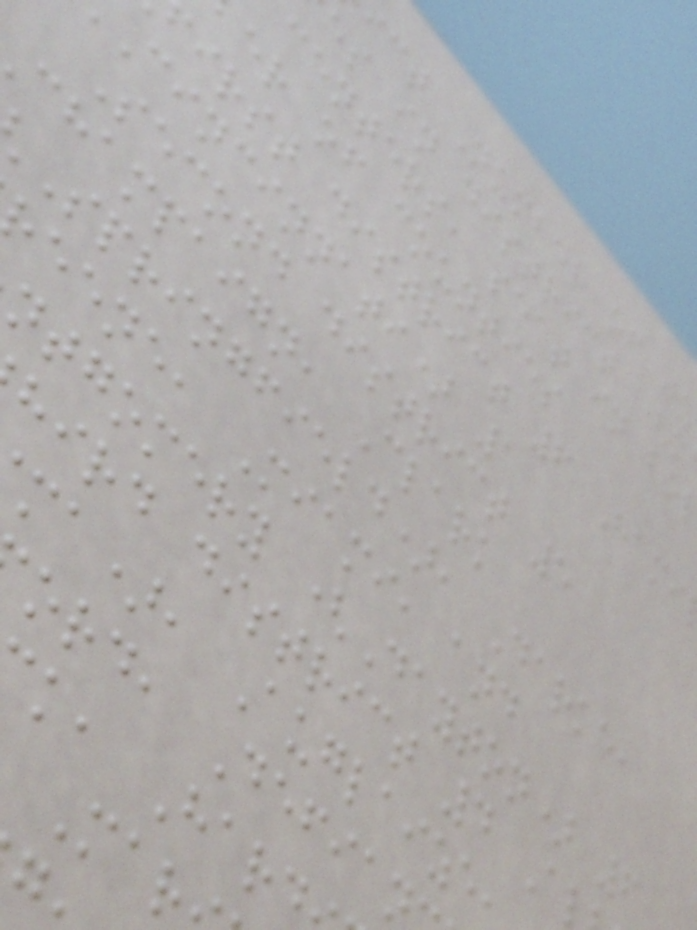ict Number of ju
es in district (m
centers, seat in bo
er of counties
irst district 6 Hami
Cincinnati) 1
Second district 5
champaign, Clark
Springfield), Darke,
eene, Miami, and
ntgomery (Dayton) 6
hird district 4 A
ma), Auglaize
ord, Defia
k, Hard
